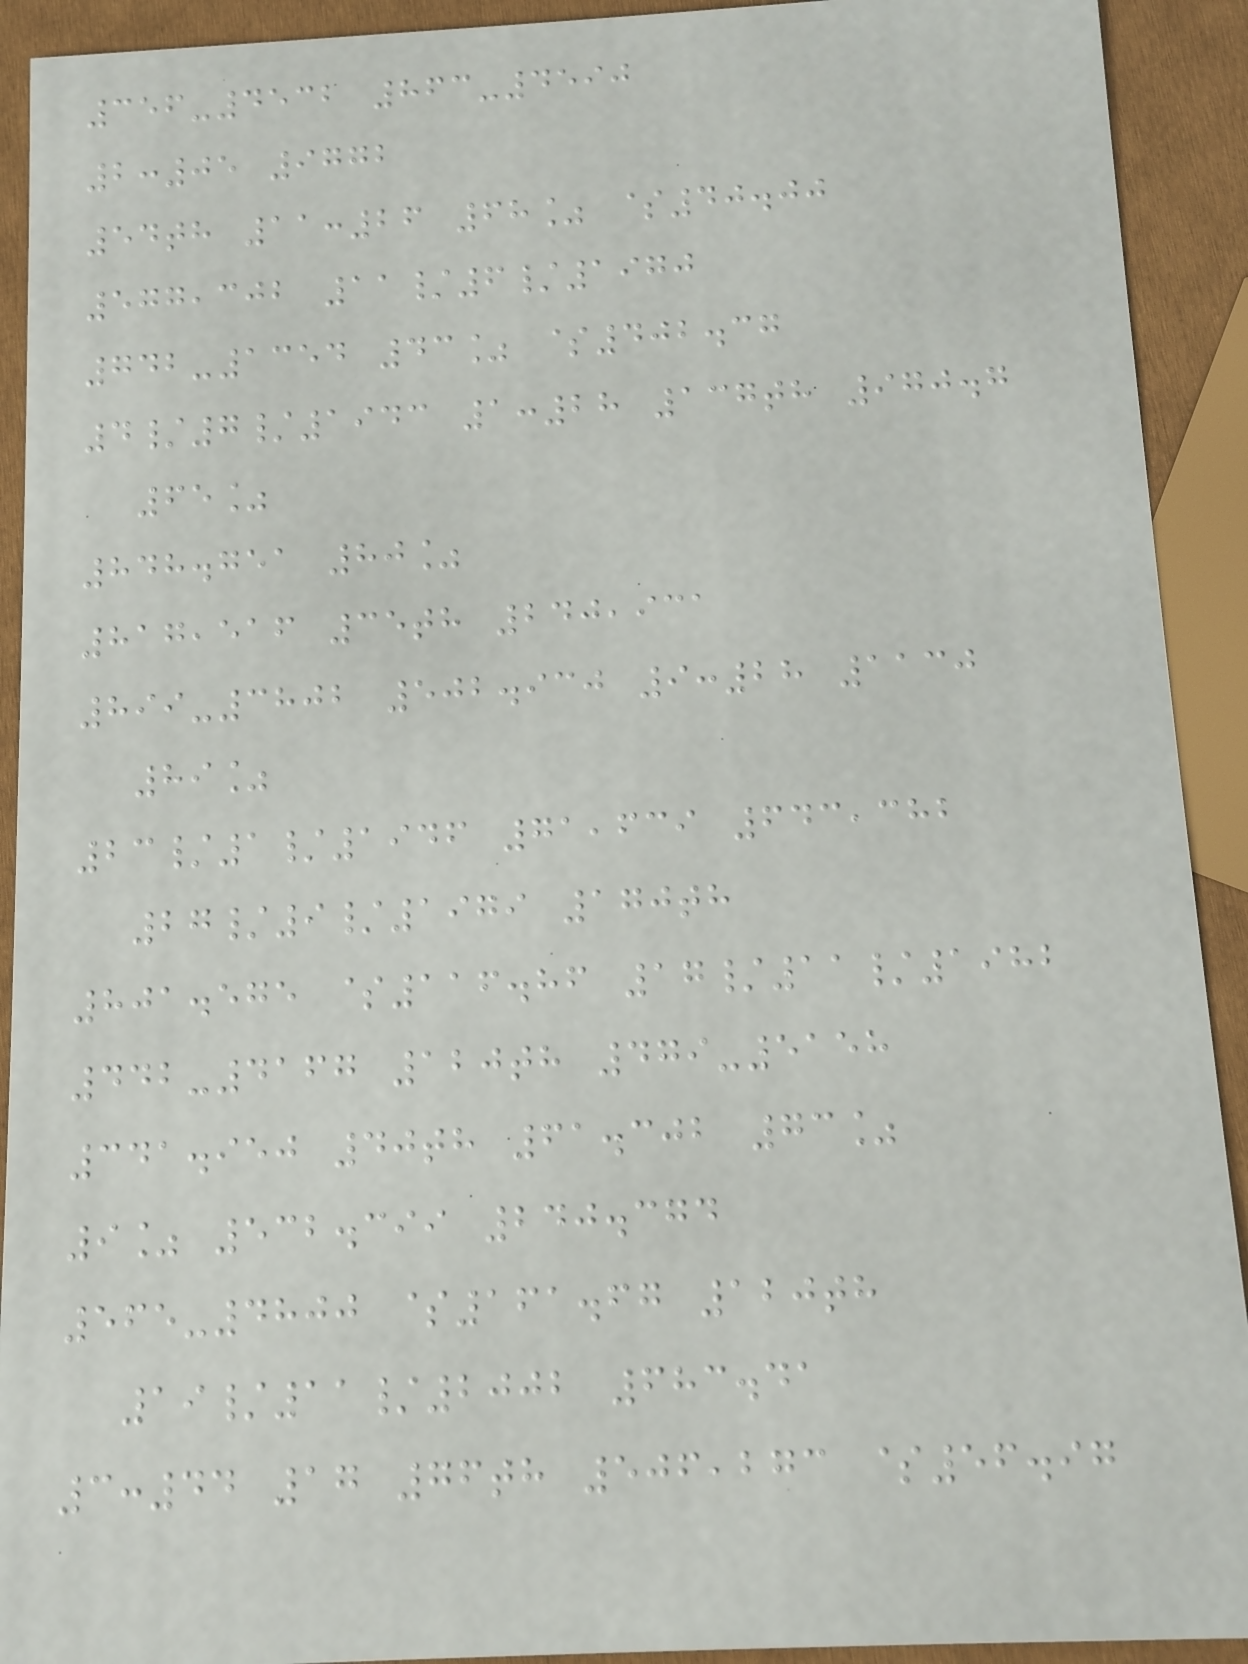356-4532 863-4590
2:05 9772
54th 11:26 68% $40.00
577,302 11/6/1970
742-1354 43% $402.37
4/7/1943 1:28 137th 970.7
65%
848.751 80%
817,516 35th 240,931
899-3802 502.930 9:28 1130
89%
23/1/1946 71,639 643,382
27/9/1979 170th
801.575 $116.86 17/11/1982
442-4167 120th 479-5158
341.950 40th 61.302 73%
9% 532.399 240.374
565-4800 $161.67 120th
19/11/2002 683.41
3:44 17 76th 506,273 $56.97
